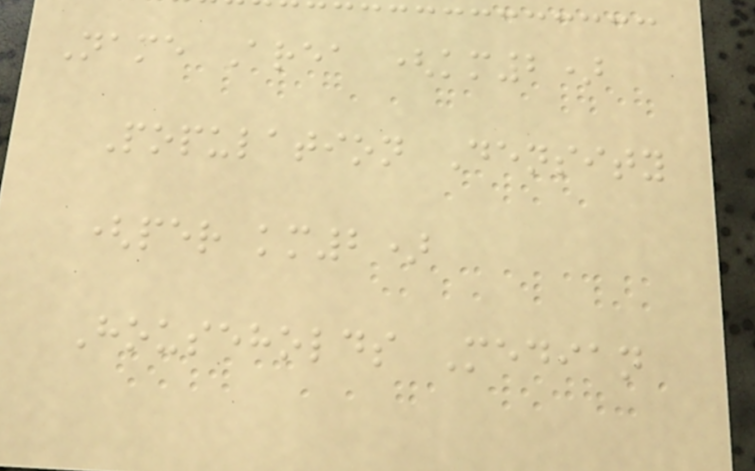Name Area (km2)
Population Density
(per km2)
Households Median
